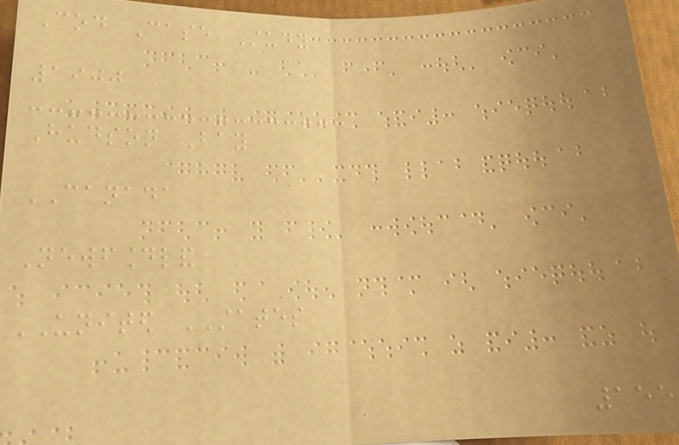Cod Case Study
1900
Hudson Bay
CANADA
Newfoundland
UNITED STATES
155
